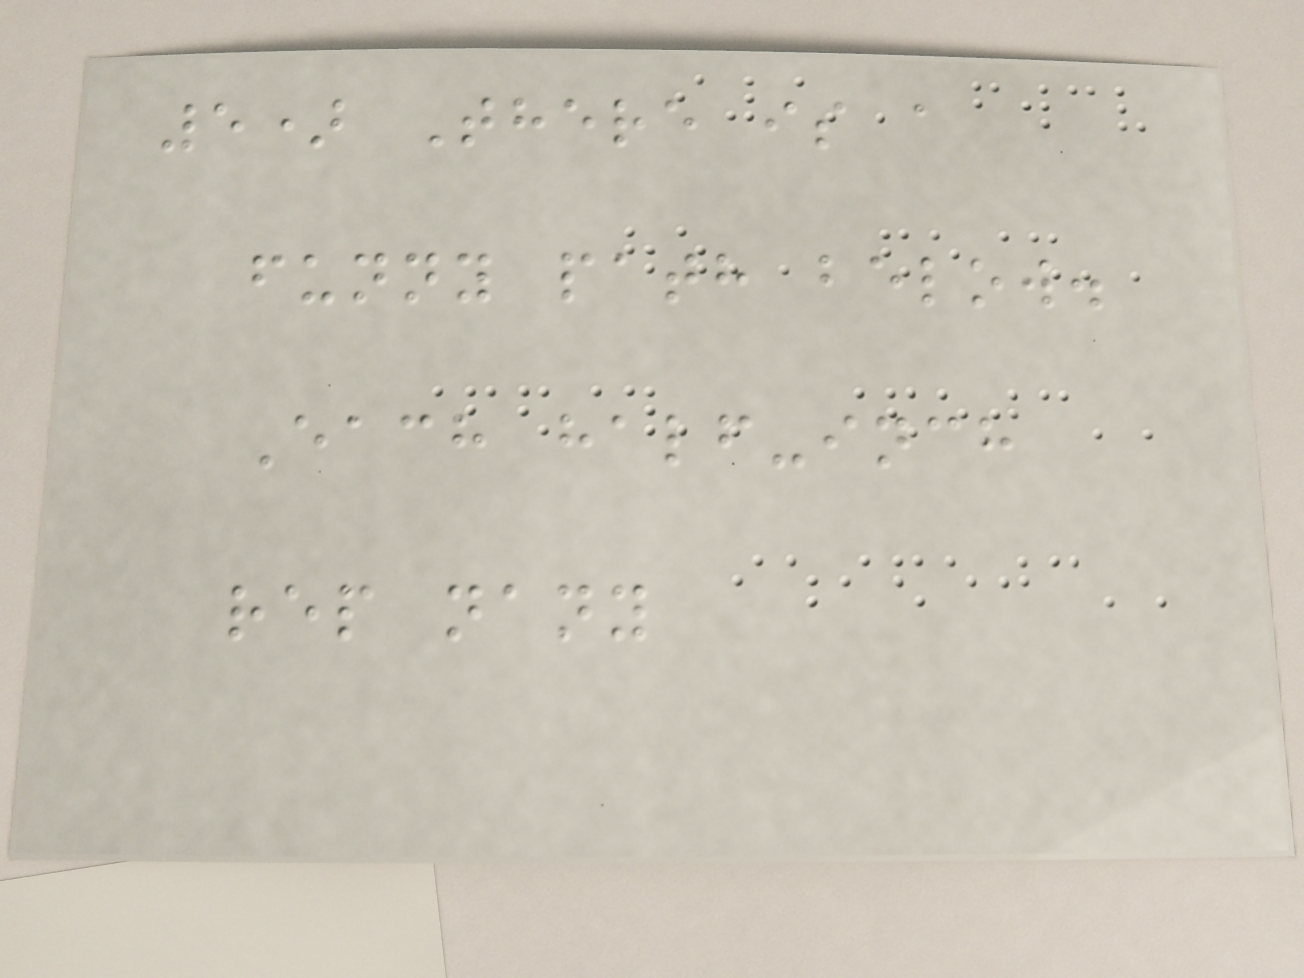5) There is a
funny path below.
Each half-inch
rep nany
